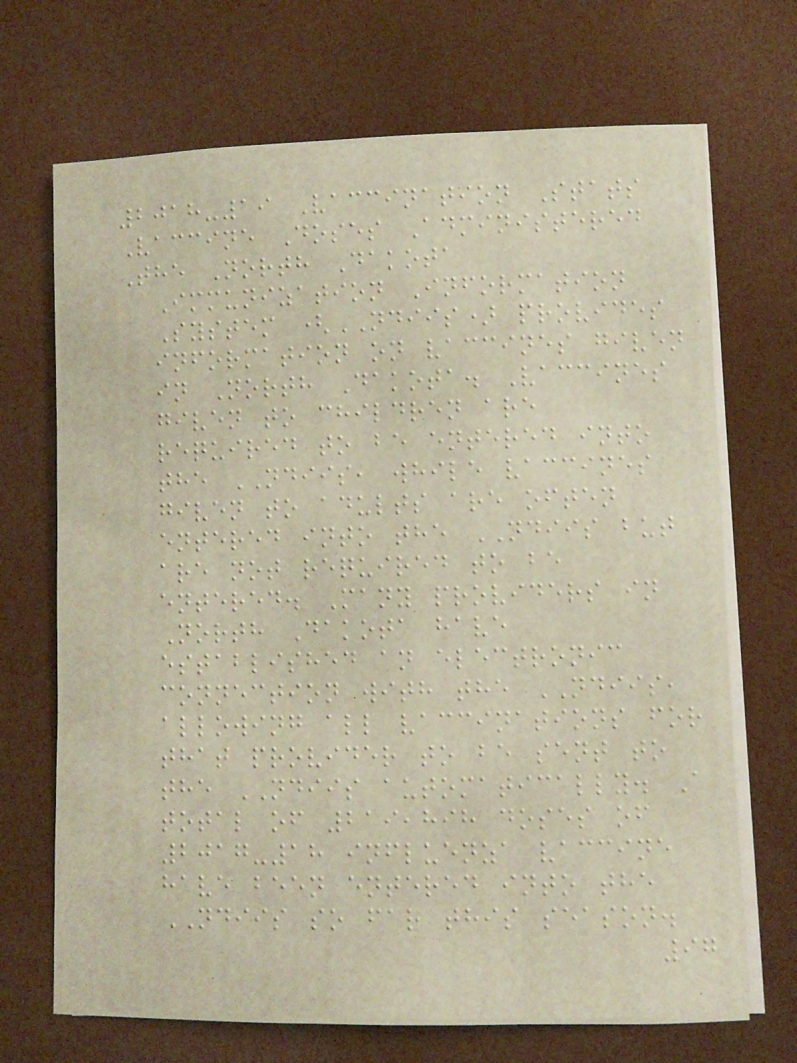2018-19 Vaccination Stats
Vaccine Doses Administered
The North Dakota
Immunization Information
System (NDIIS) provides
information on vaccines given
in North Dakota. Vaccines
given to children are
required to be entered into
the NDIIS, while vaccines
given to adults are often
entered into the NDIIS but
are not required to be
entered. Many providers in
North Dakota have
established an electronic
connection with the NDIIS,
allowing all vaccinations for
that provider to be sent to
the NDIIS automatically. A
total of 219,898 doses of
2017-18 influenza vaccine
have been entered into the
NDIIS so far this season.
97
